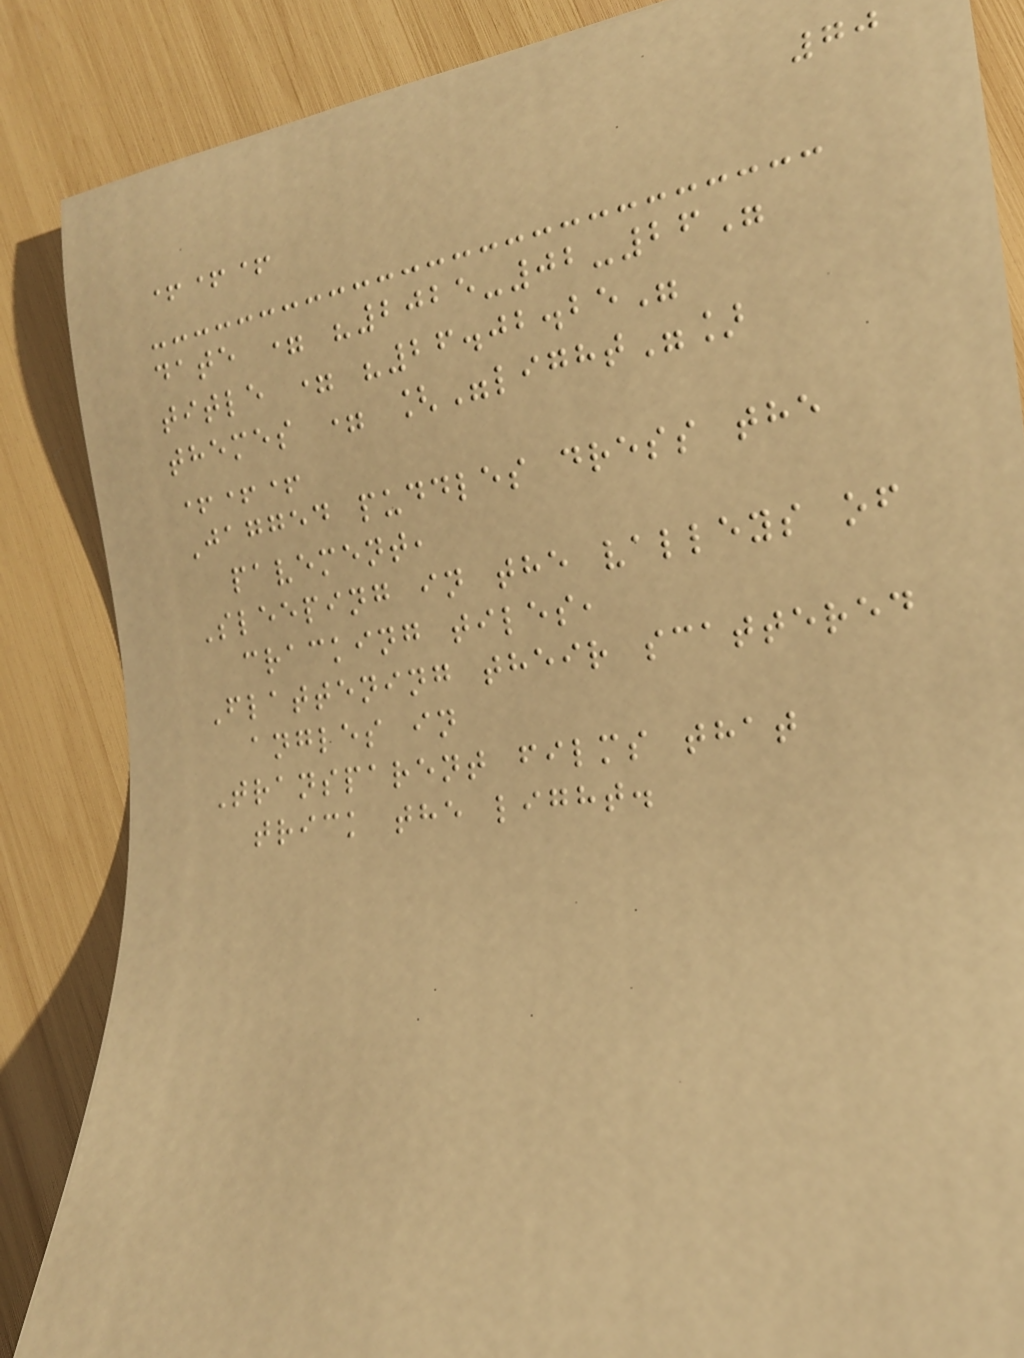70
+++
date = "2025-02-26"
title = "26.02.25"
themes = ["light"]
+++
Jagged puddles dress the
pavement,
Sleeping in the valleys of
cracking tiles,
Flattening their scattered
angles in
Transparent films that
trick the light.
